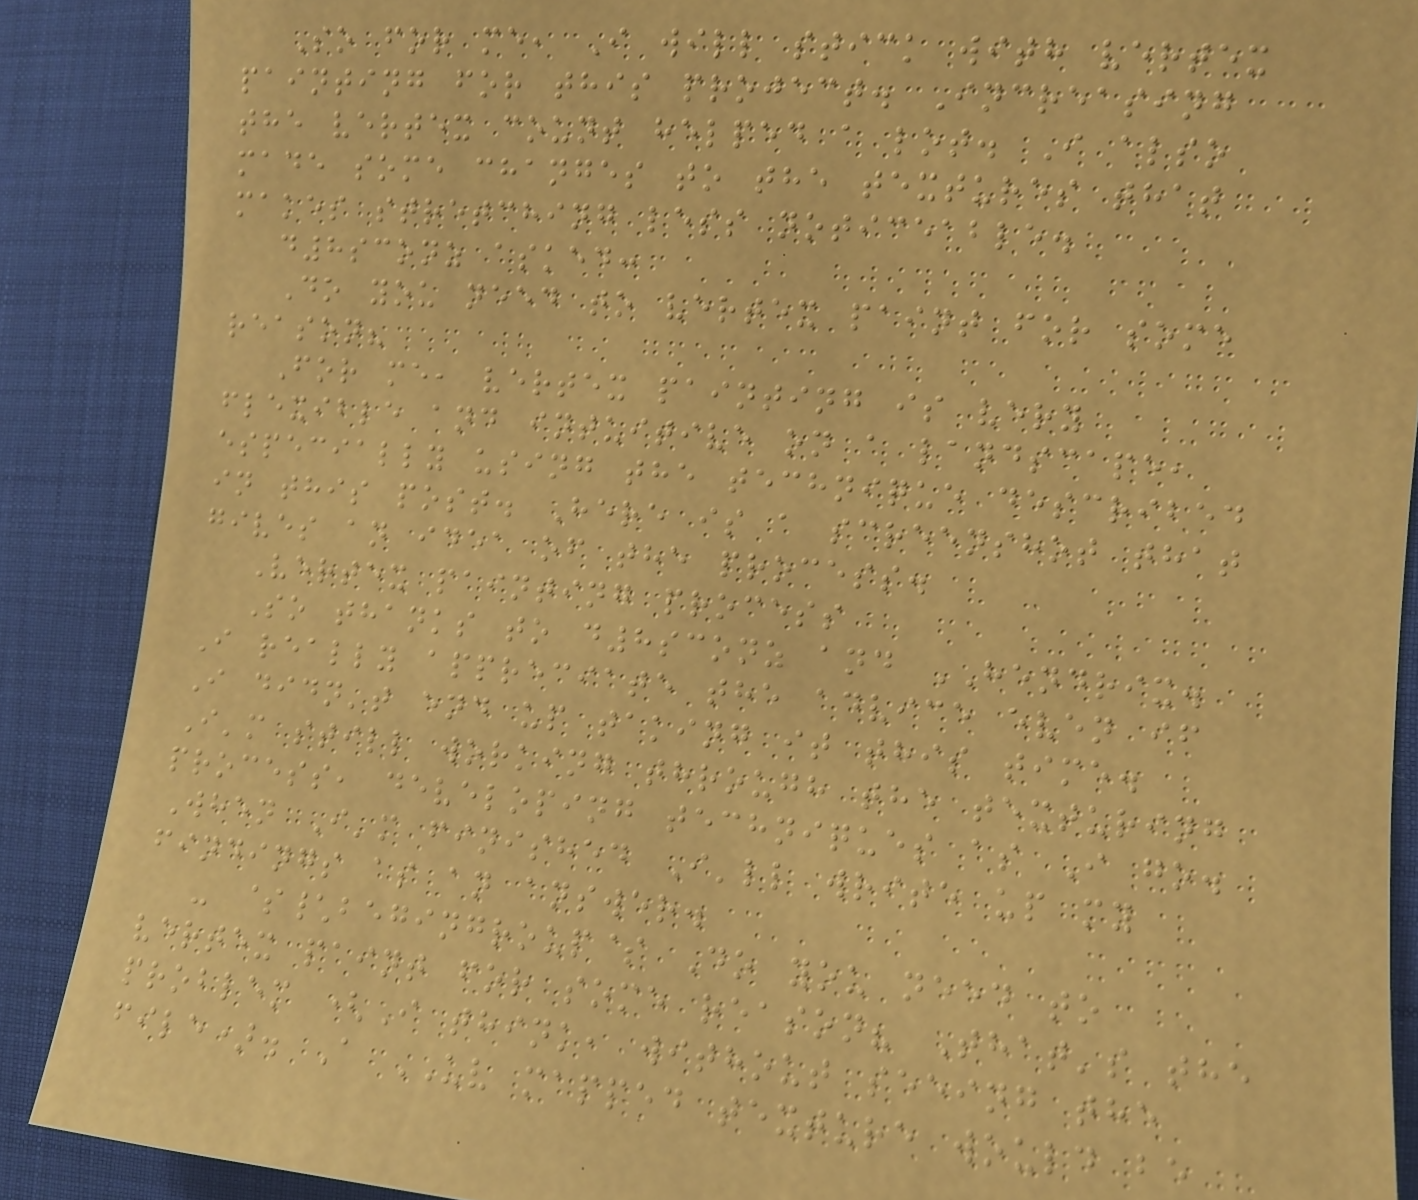So for me, I will stick with vertex
painting for this project. Increasing
the vertex count helped a lot. I also
made some changes to the textures that
makes stretching less noticeable.
d8sconz asked:
Do you need to vertex paint for some
reason?
For me, vertex painting is very
flexible and intuitive on a landscape,
especially using the technique described
in this post. Here is a screenshot that
gives an idea of the process.
Vertex painting process
So thanks to d8sconz and HENDRIX.
I really appreciate the advice even if
I didn't end up taking it this time.
I'm still working through the texturing
process, developing techniques as I go.
When I'm finished I'll write up my
findings as an answer.
- $\begingroup$ Do you need to
vertex paint for some reason? That's the
problem (I think, without seeing the
file). A UV mapped texture would be
